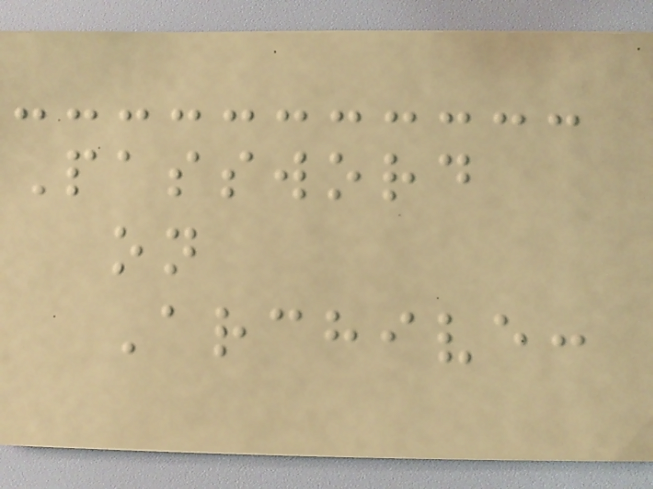Password
on
Archive:
